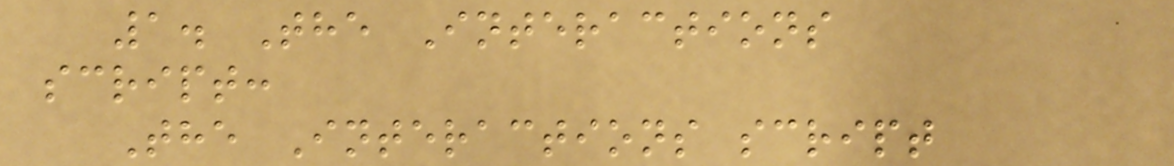1. The Interactions
script:
The Interactions script
